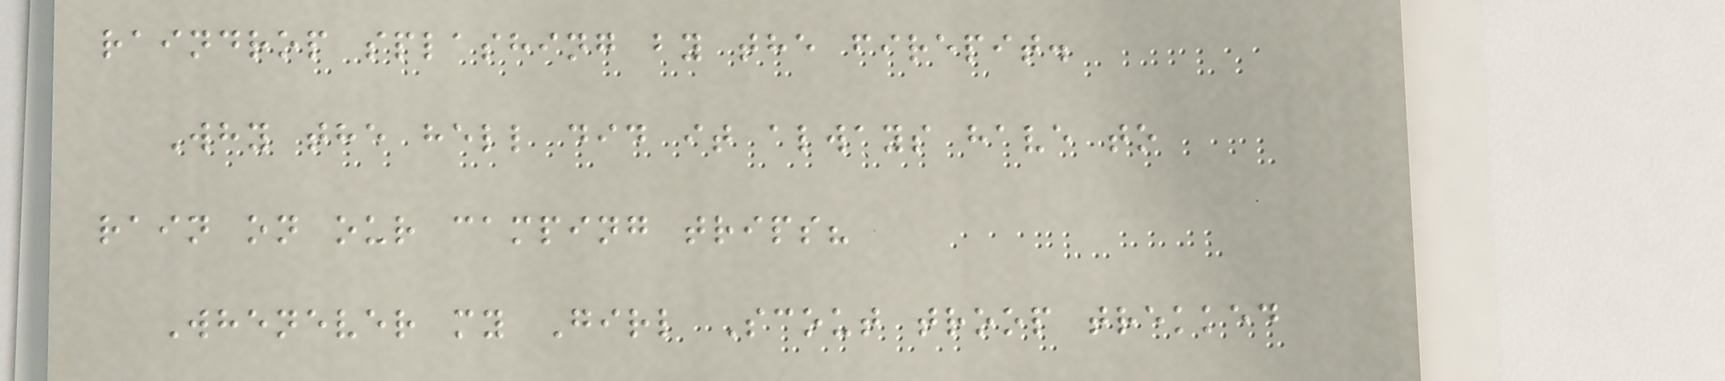raindrop splashing by the firepit.
Why the hell did it always have to
rain on our camping trips?
Whenever my Girl Scout troop trekked
